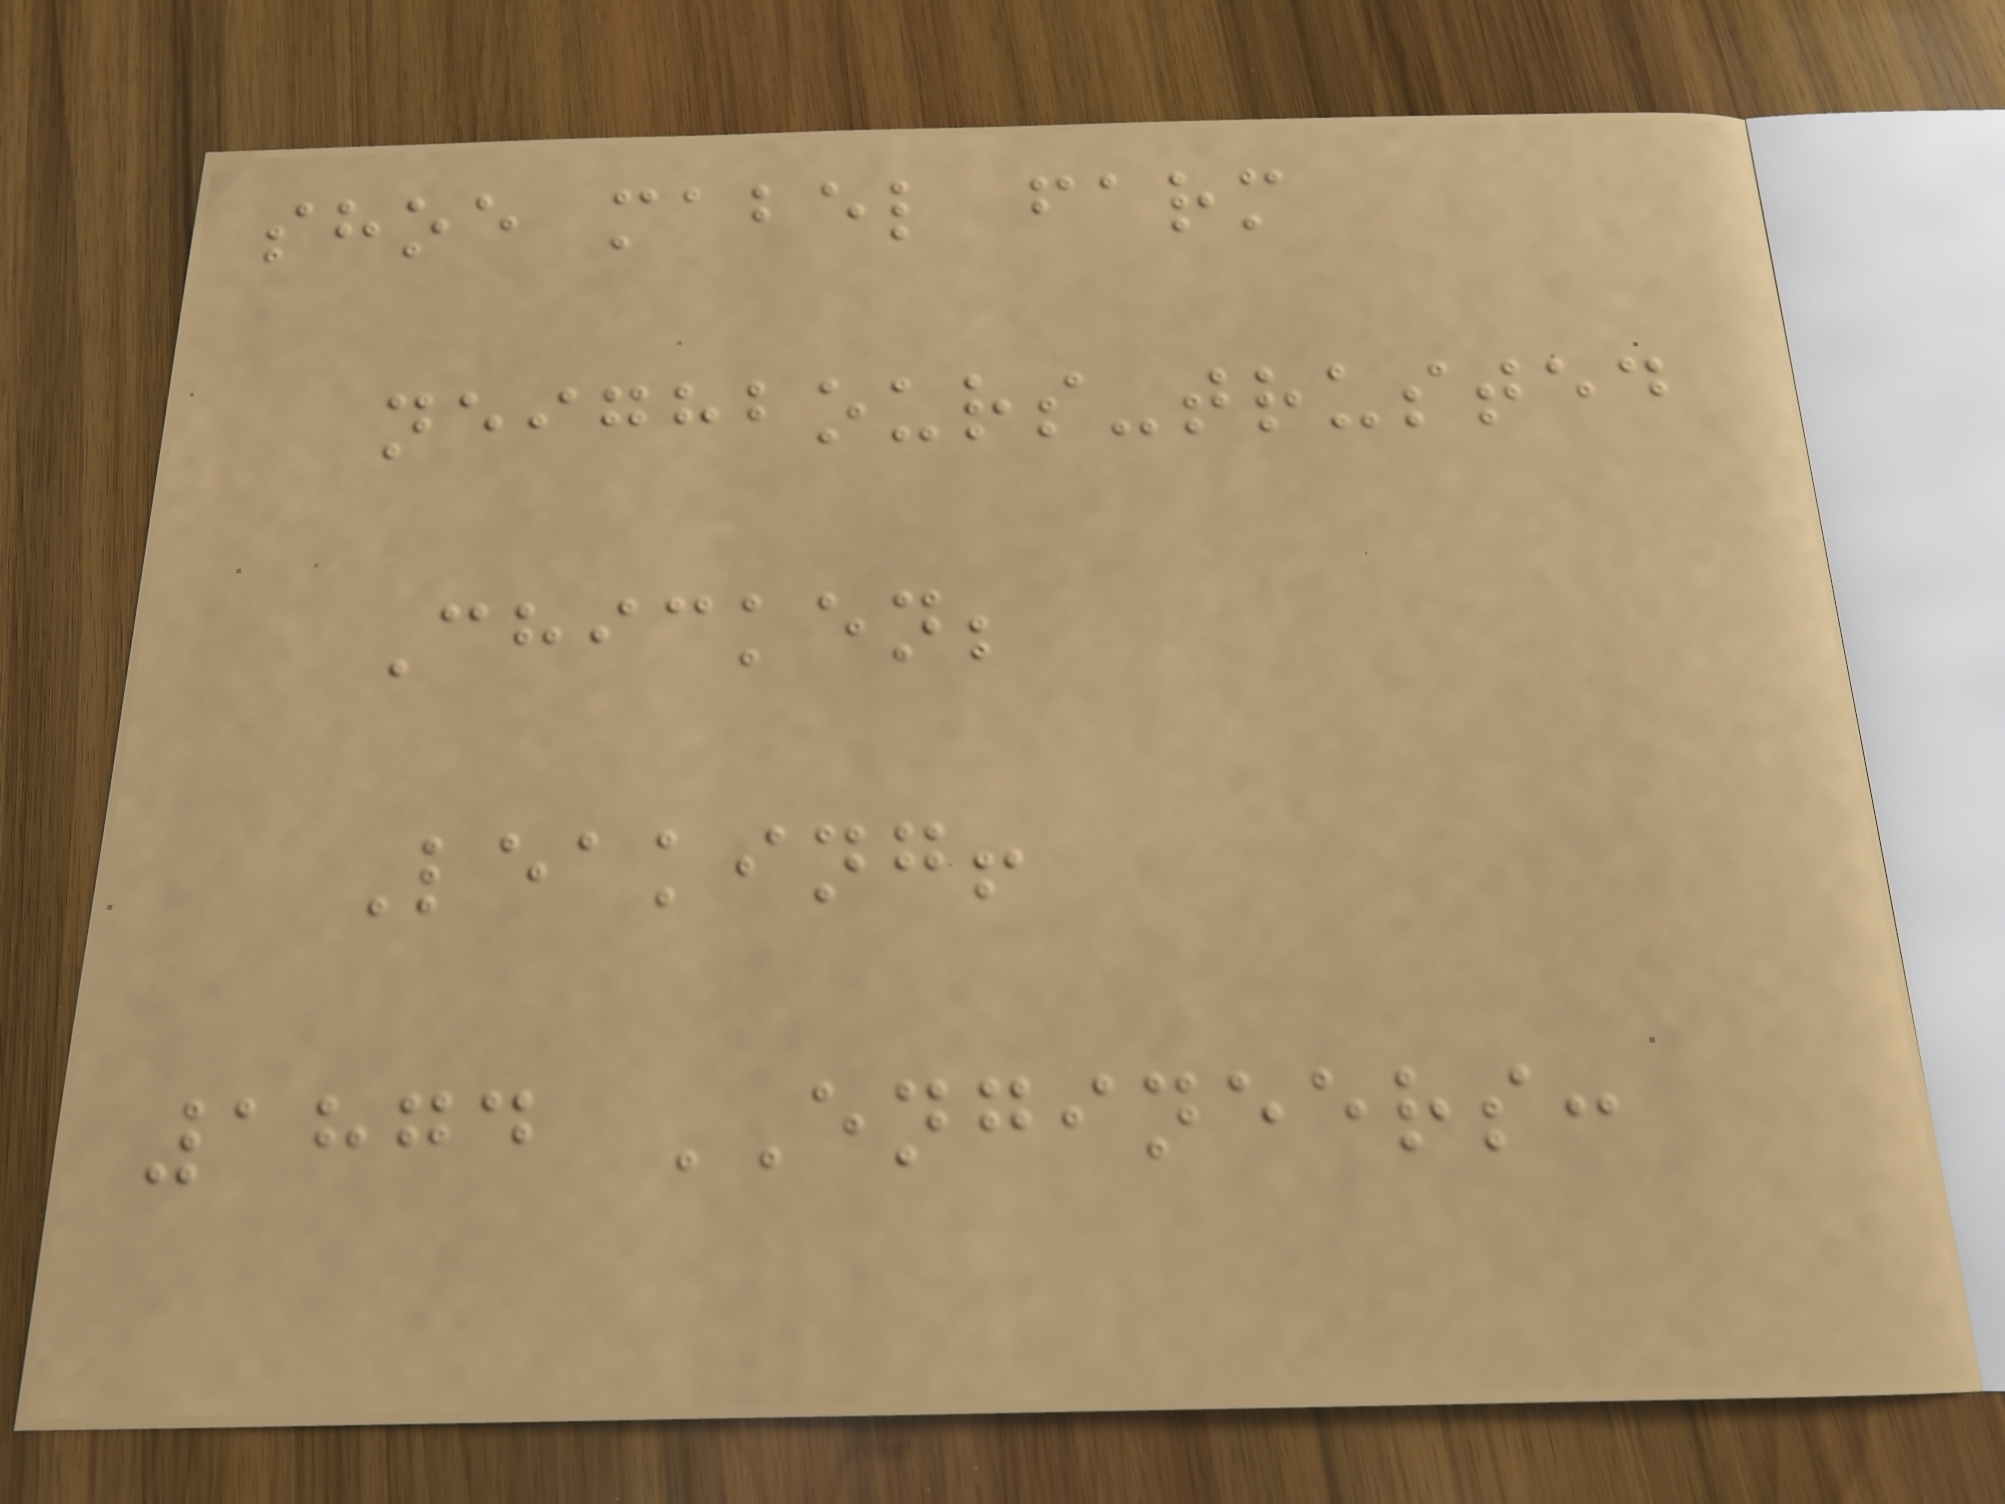shoe mabel farm
neighbours-trusted
Chicken;
Leaking!
1874 ENGINEERS:
